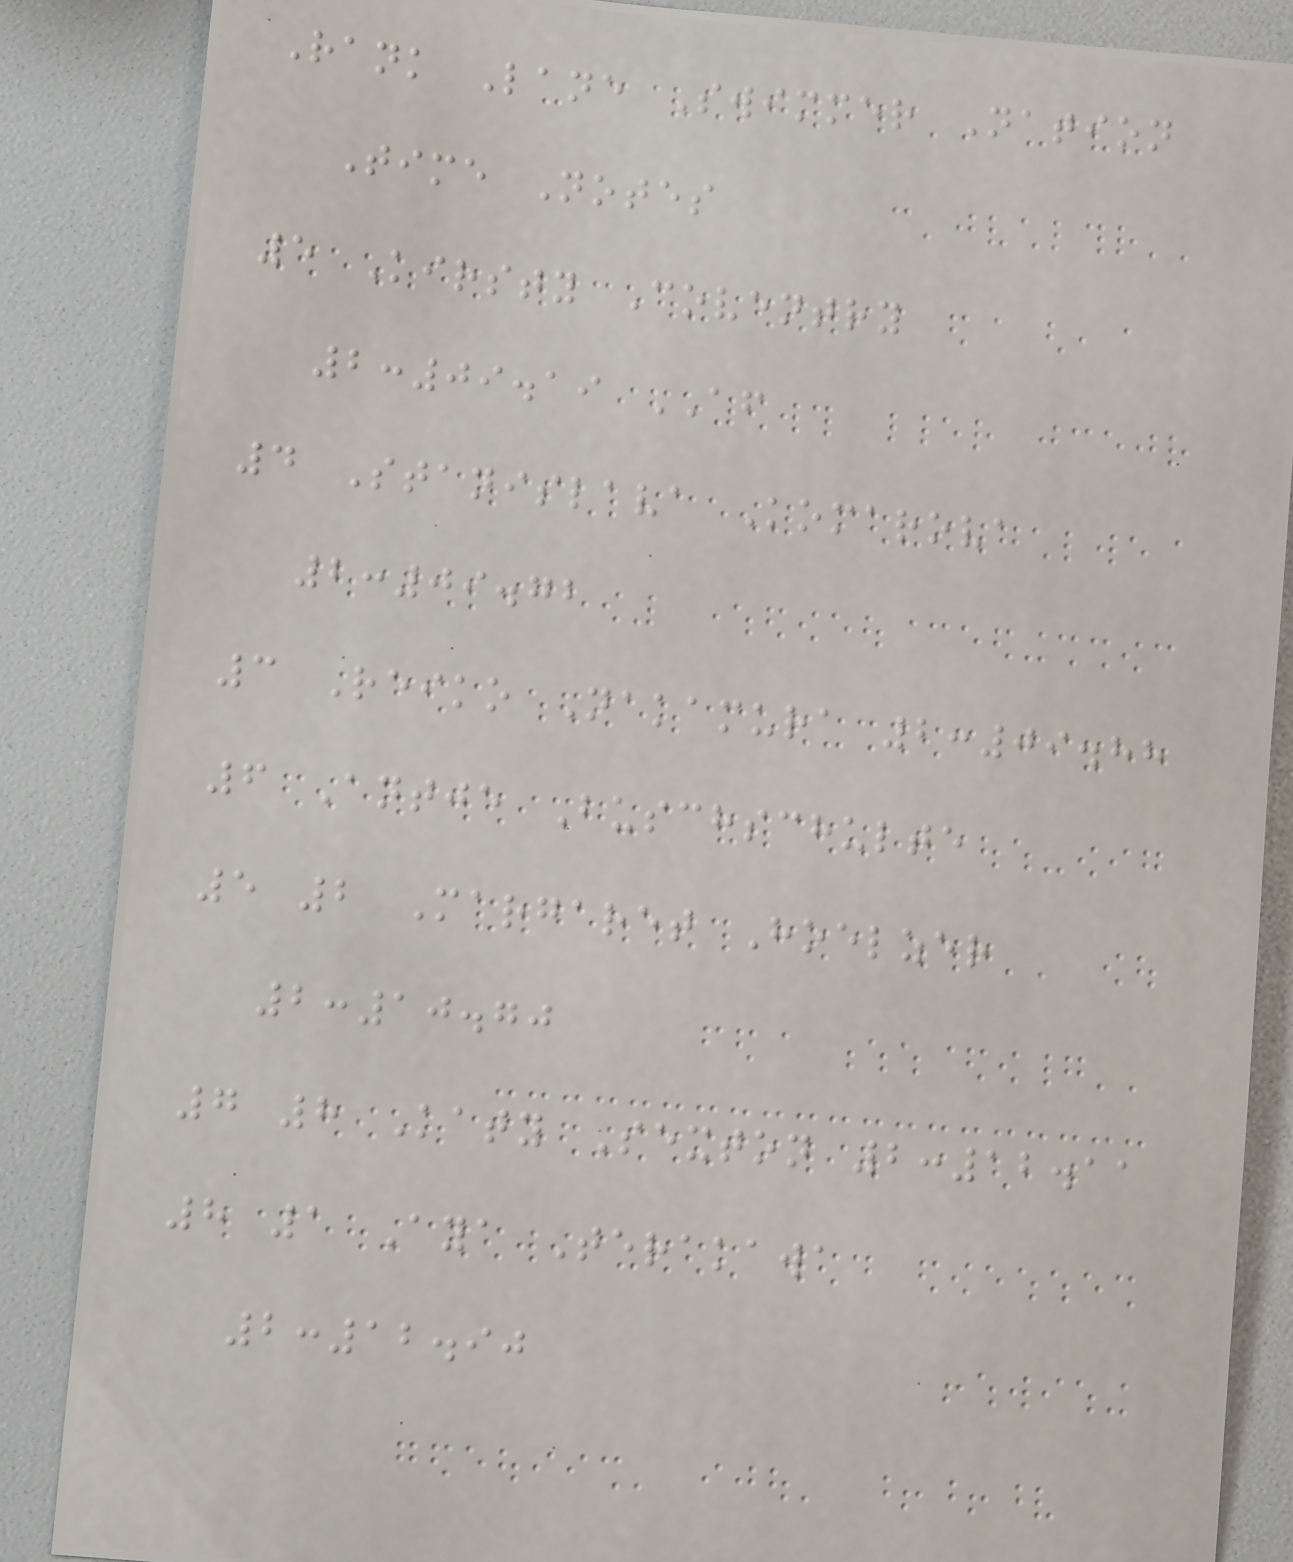Rank Lane Swimmer Nation
Time Notes
5 Kirsty Coventry
2:09.19 AF
4 Stanislava Komarova
2:09.72
3 Reiko Nakamura 2:09.88
6 Antje Buschschulte
5 2 Margaret Hoelzer
2:10.70
7 8 Katy Sexton 2:12.11
8 1 Aya Terakawa
2:12.90
